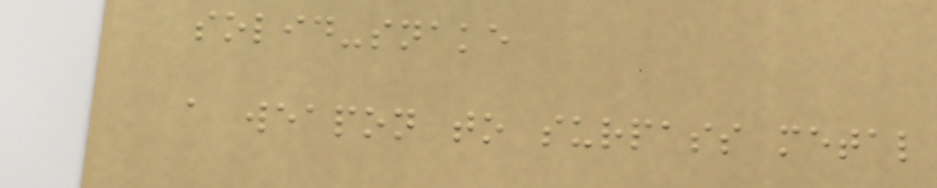solid-snake
a weapon to surpass metal
